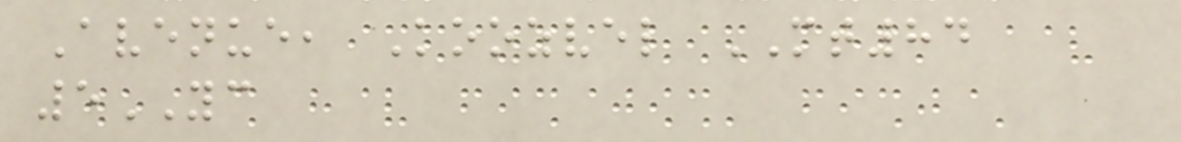Avenue, Koozvel MT84
5YC
